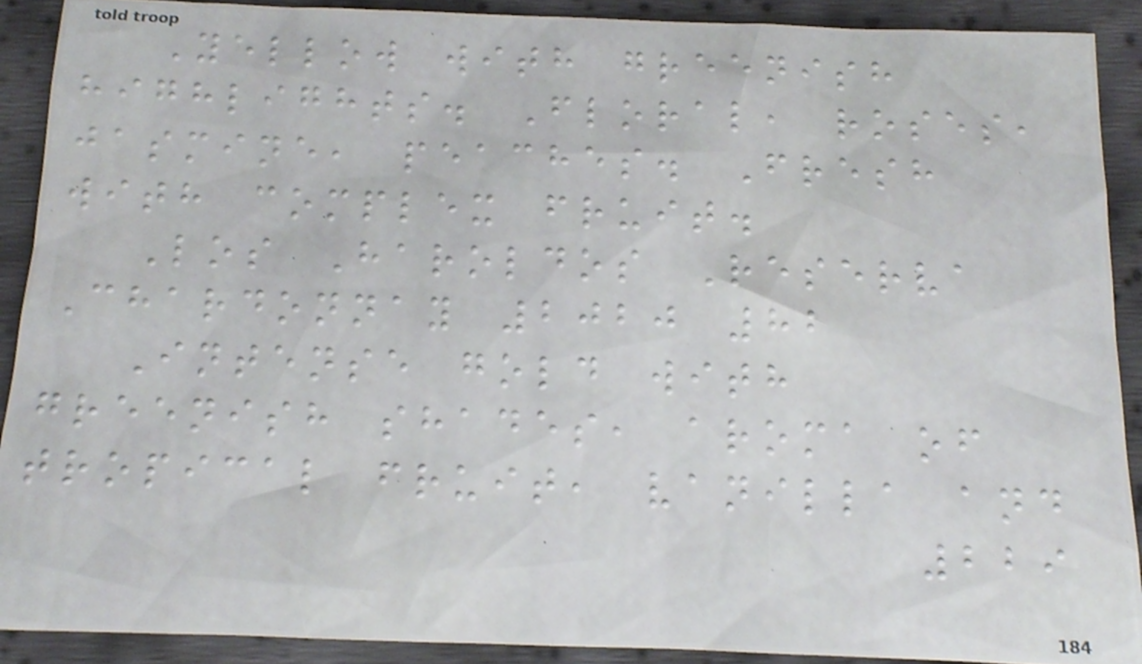Yellow with greenish
highlights. Floral, roses,
jasmine, peaches. Fresh
with complex fruit.
Los Haroldos Reserva
Chardonnay 2020 82
Intense gold with
greenish shades, aroma of
tropical fruit, vanilla and
229
